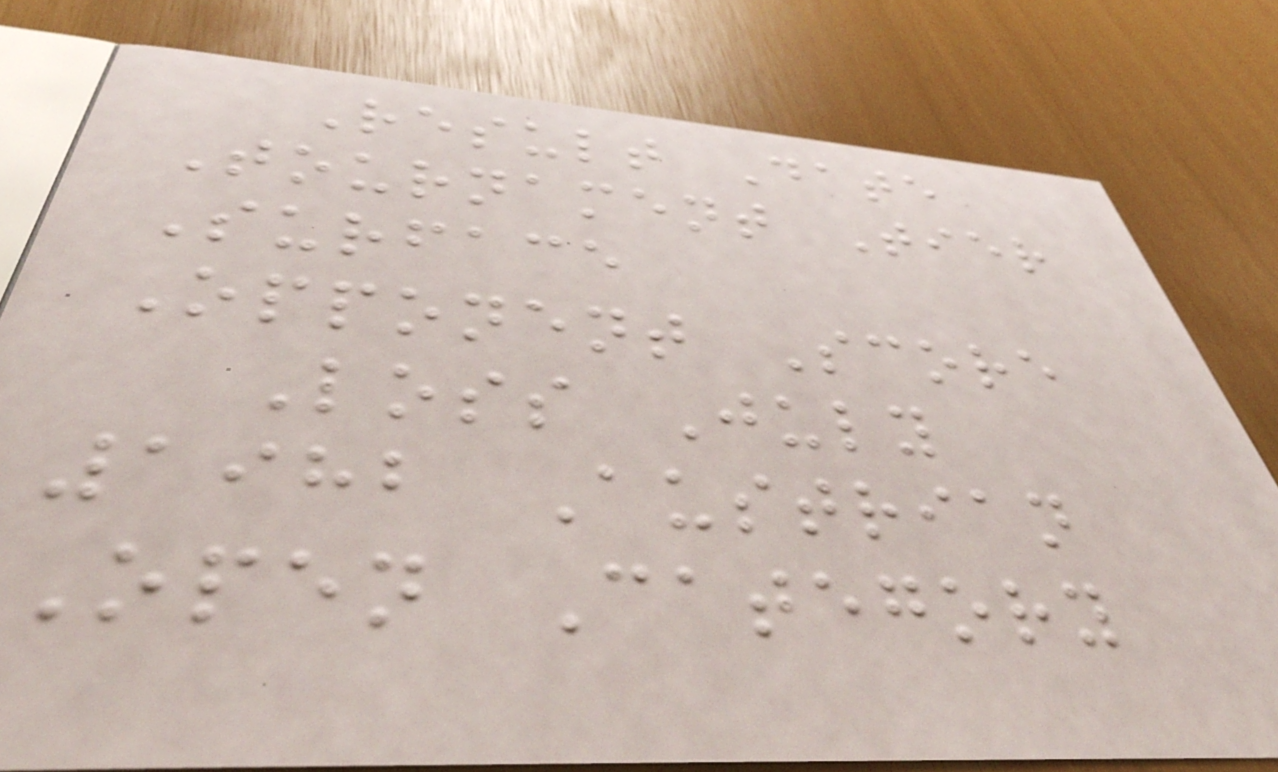Result Date
Tournament Tier
Surface
Opponent Score
Loss July
1982 Austrian
Open Category
